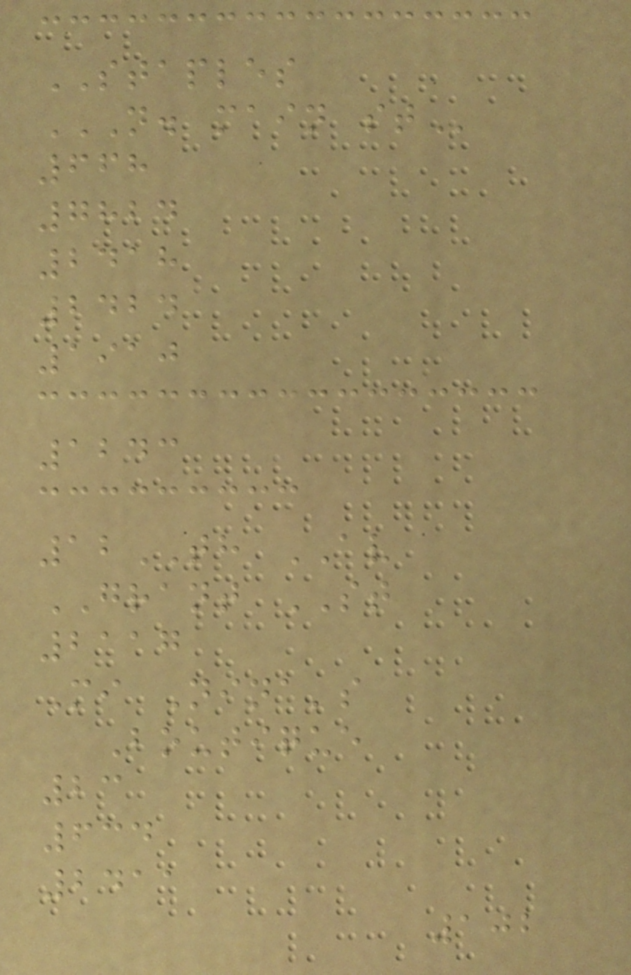STAPLES
N. MAIN ST
668
7824
2418
2424
1910
1243
12TH AV
GRANT ST
2117
Mi Nina's
Boutique
23
634
2411
102
